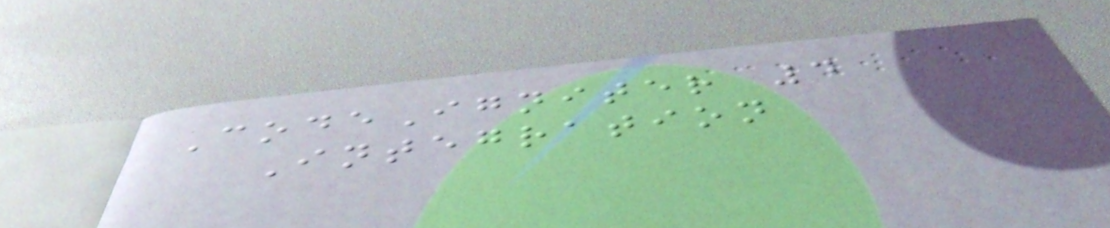CodeIgniter 4
Integration
